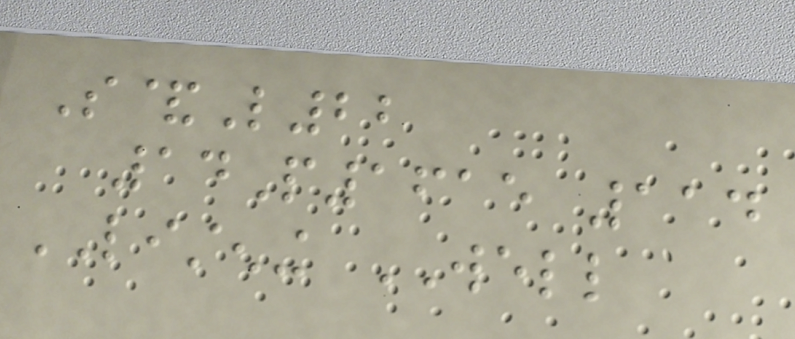S&L22
14P1615 114
LISTENING WELL
